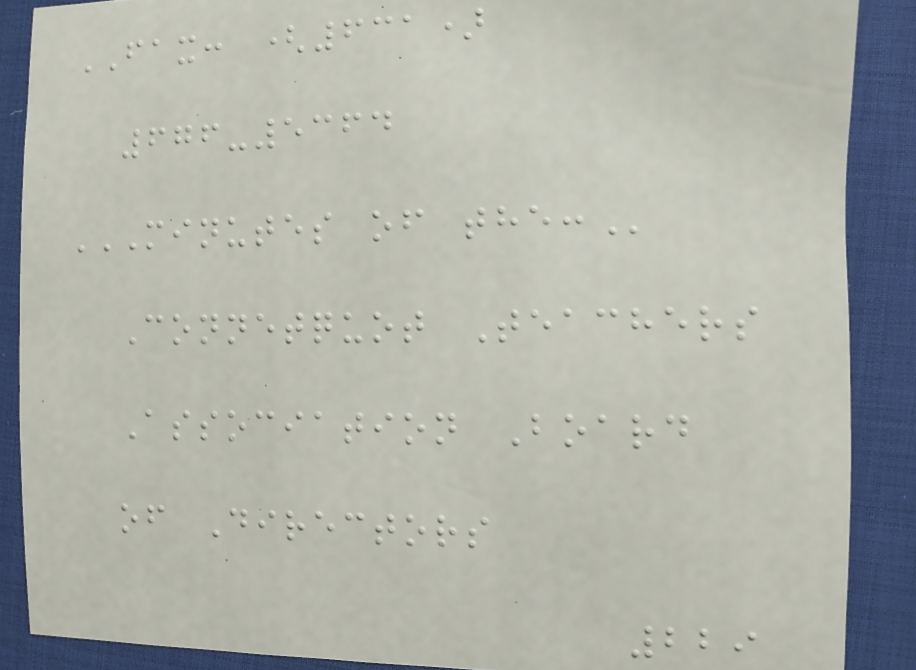FAX: (631)
676-5364
MINUTES OF THE:
Connetquot Teachers
Association Board
of Directors
229
